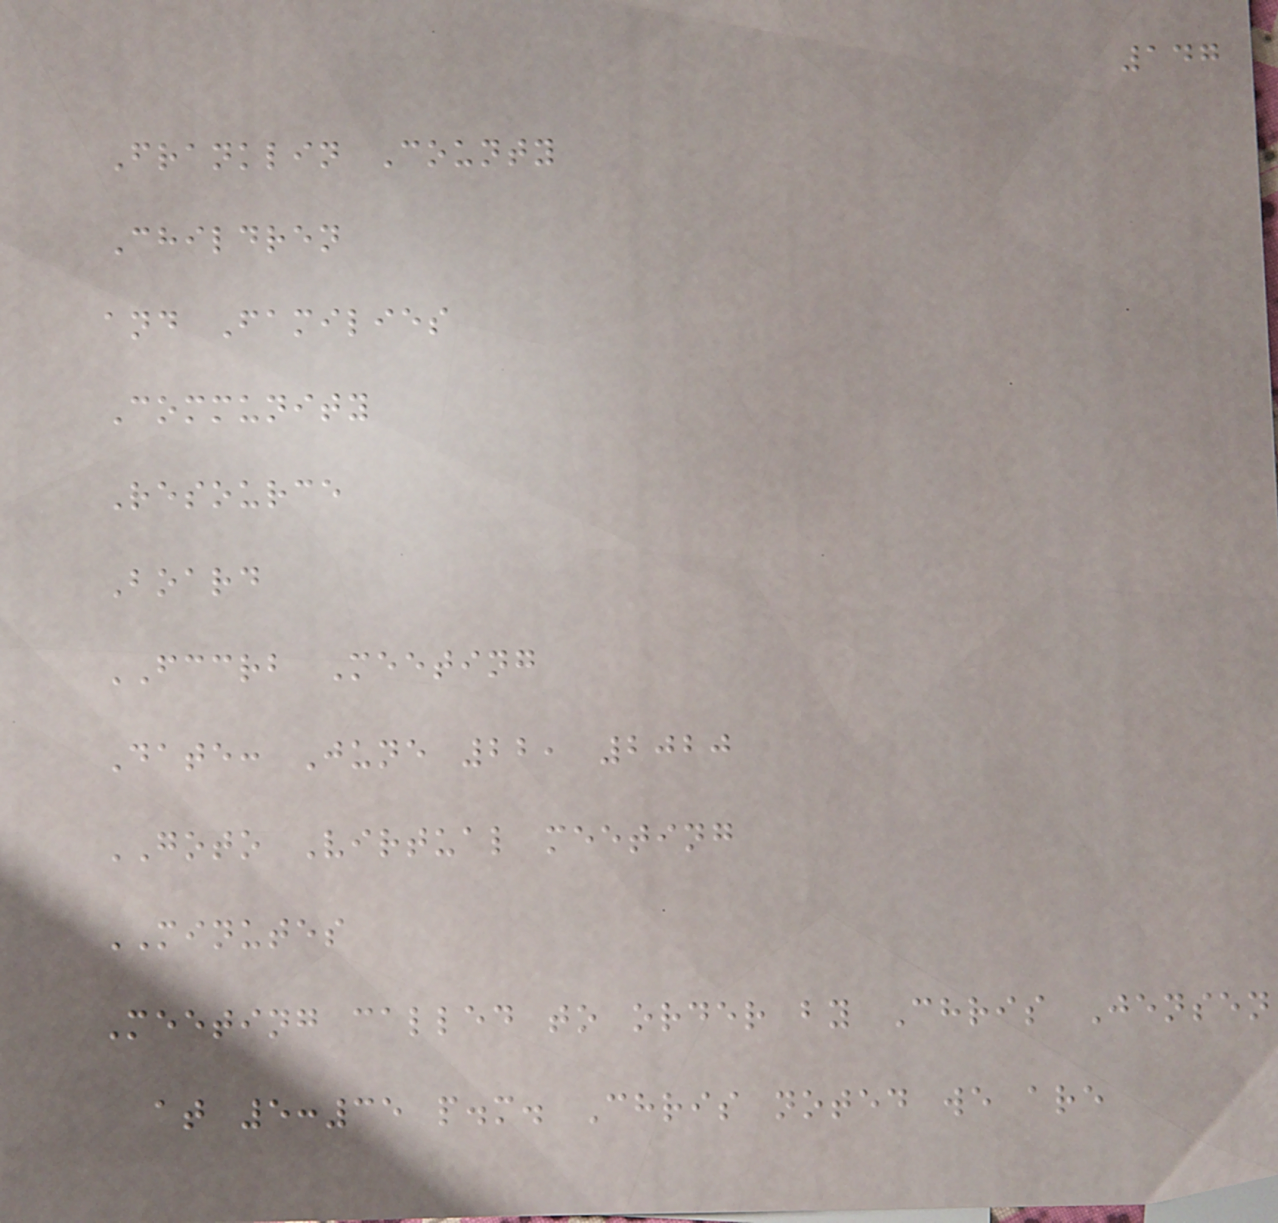147
Franklin County
Children
and Families
Community
Resource
Board
FCCRB Meeting
Date: June 22, 2020
GOTO Virtual meeting
MINUTES
Meeting called to order by Chris Jensen
at 5:35 p.m. Chris noted we are
